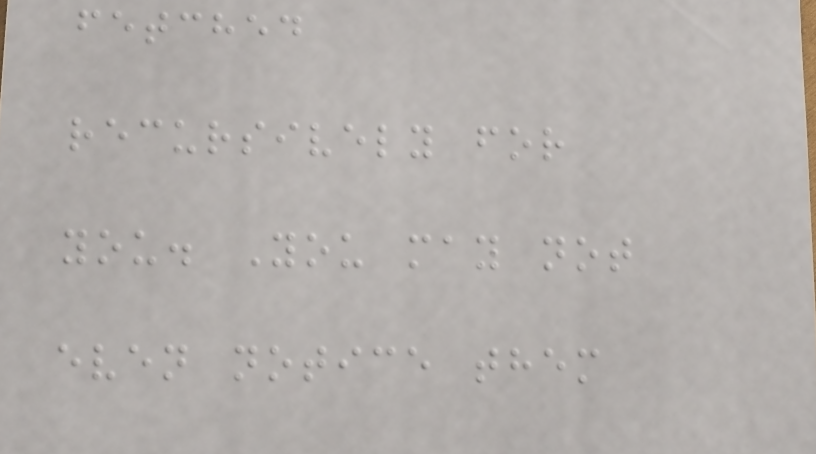fetched
recursively for
you. You may not
even notice them
